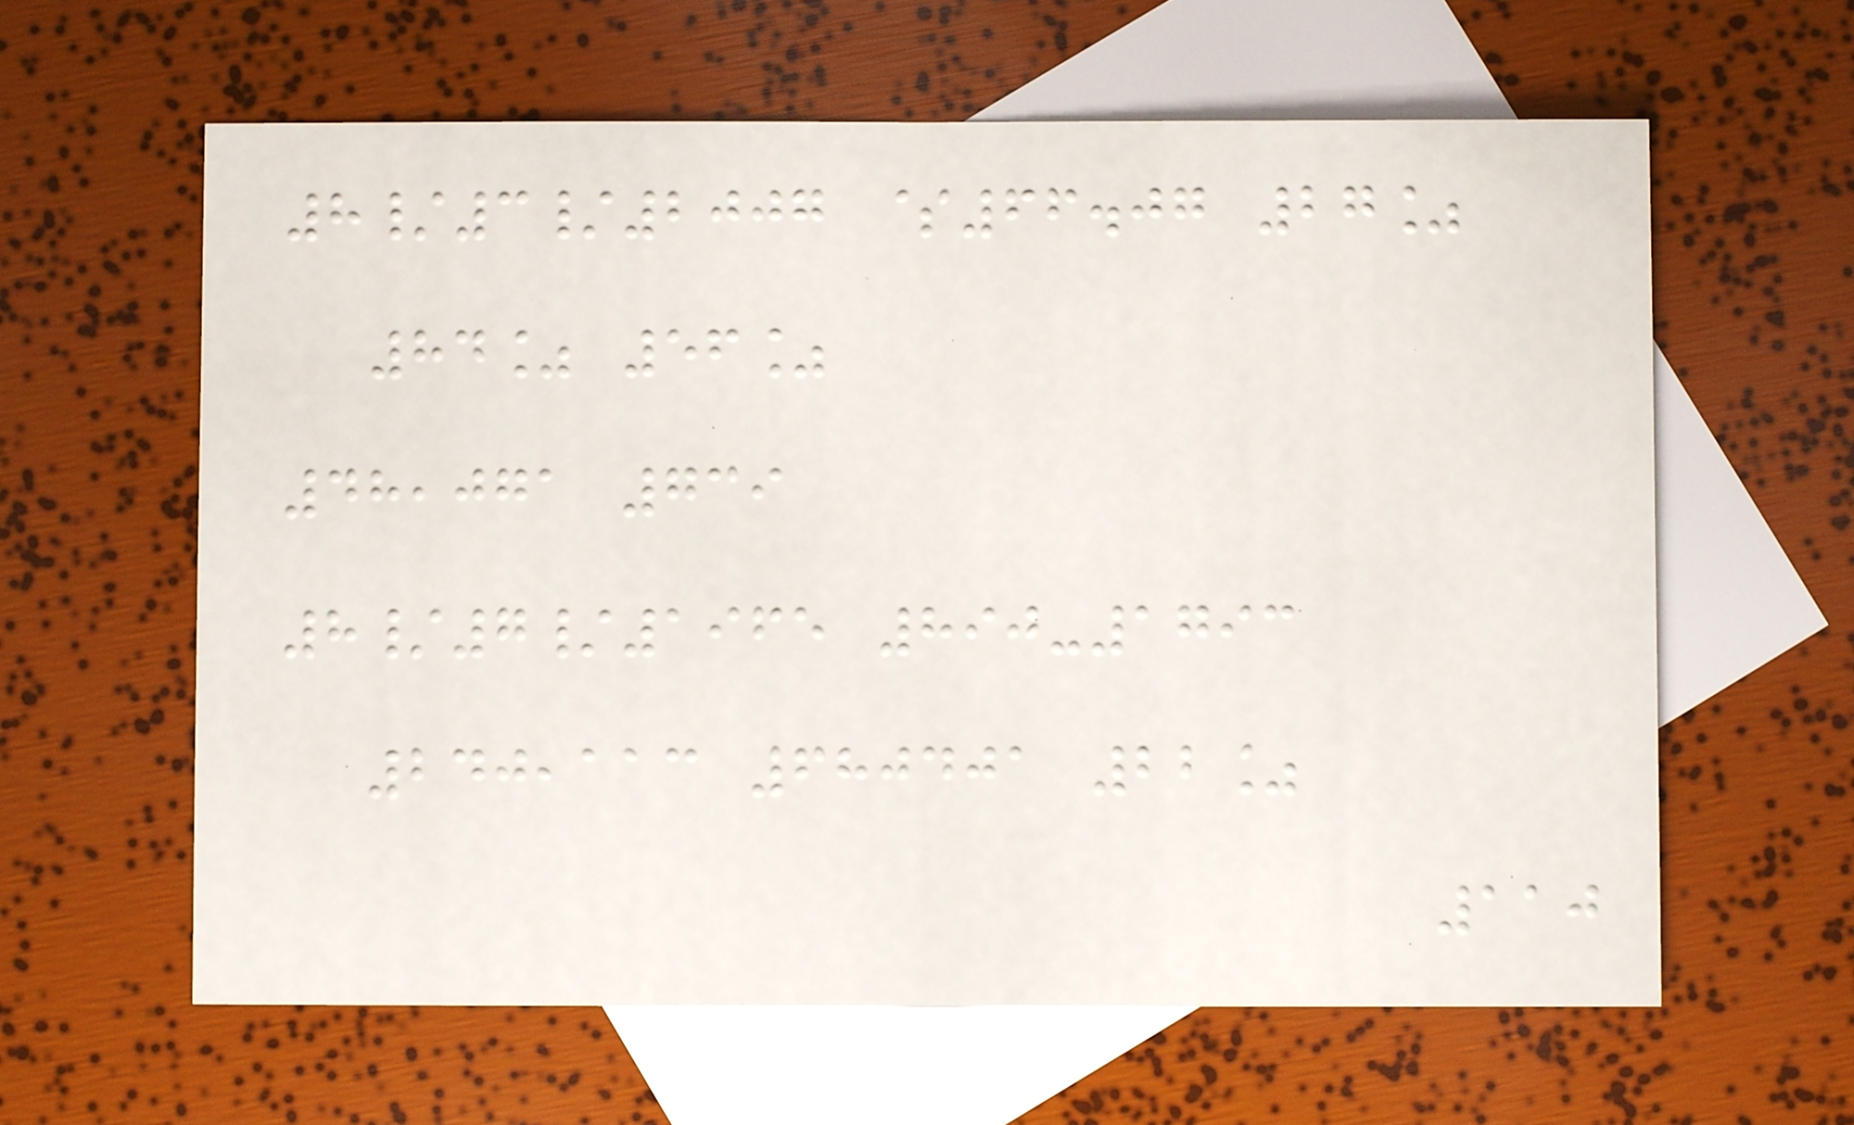8/3/2007 $66.07 27%
84% 56%
48,071 739
8/7/1965 890-1793
240,113 680401 22%
110
